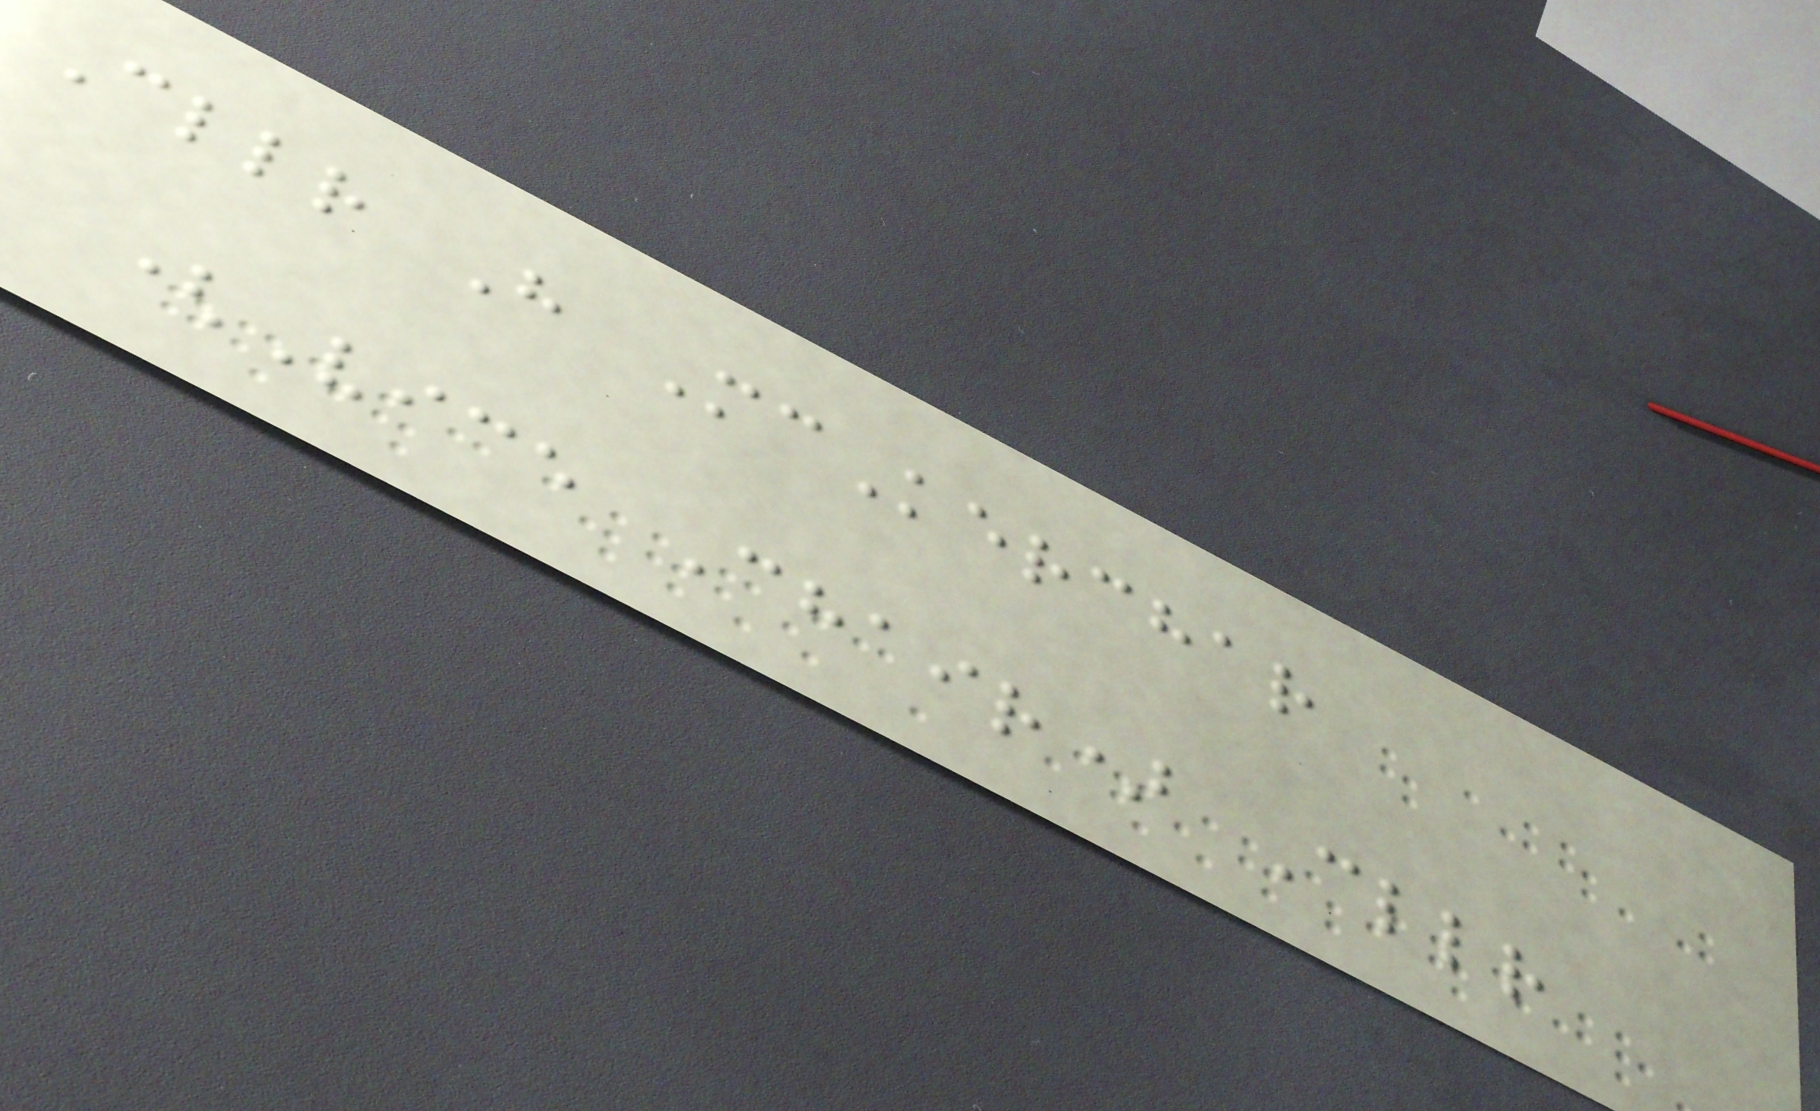Cllr H McKerchar
(Vice Chair) Cllr
